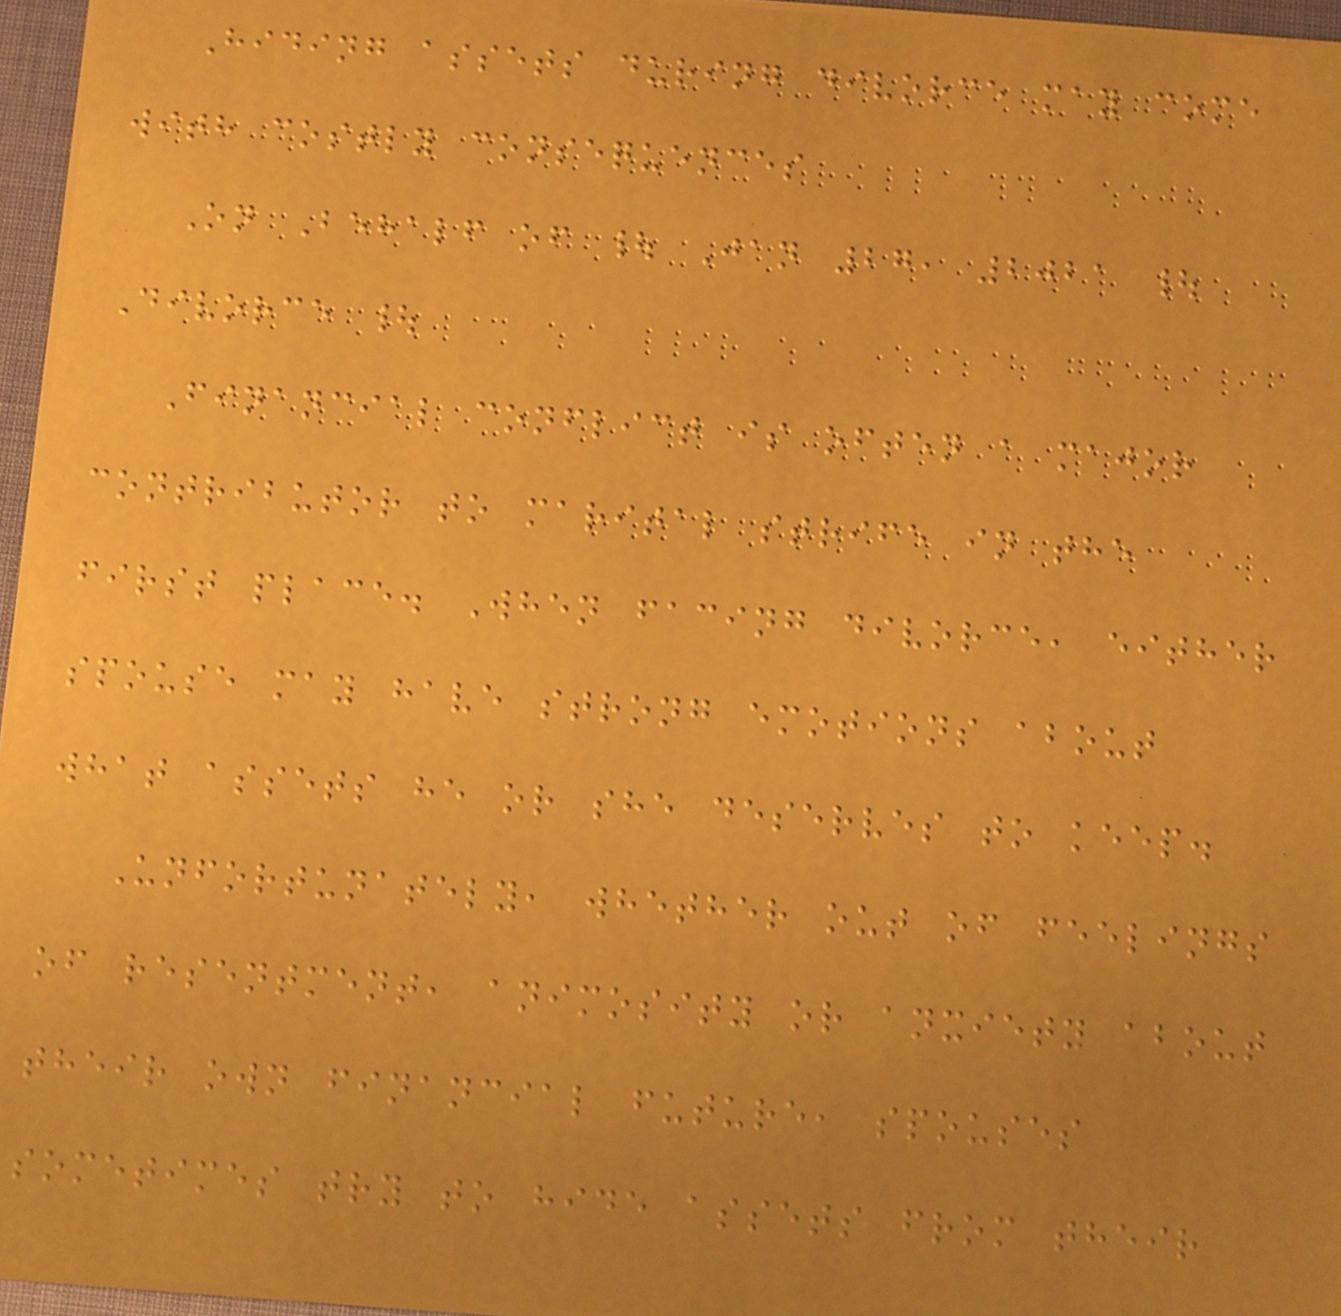Hiding assets during divorce may come
with costly consequences
On Behalf of | Jan 27, 2021 |
Divorce |
Financial conflict is often a major
contributor to marital strife in the
first place. When facing divorce, either
spouse may have strong emotions about
what assets he or she deserves to keep.
Unfortunately, whether out of feelings
of resentment, animosity or anxiety about
their own financial future, spouses
sometimes try to hide assets from their
